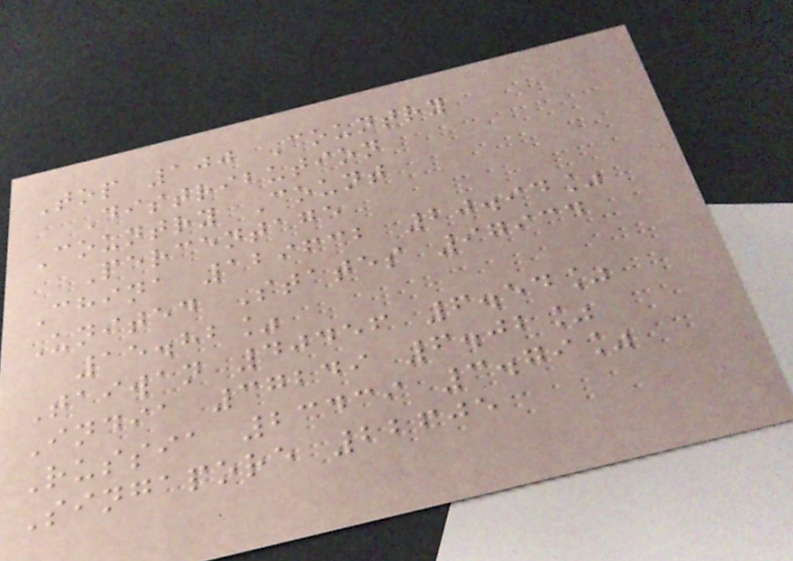Top 100 Country
Distribution
Country Count
Percentage
China 129632 20.94%
United States 97934
15.82%
Taiwan 40456 6.54%
India 37249 6.02%
Russia 23439 3.79%
Singapore 22605
